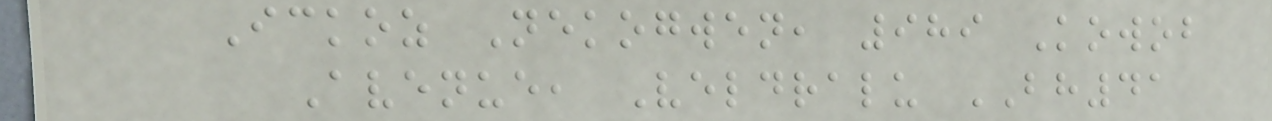Ickoz Nekogwen, 989 Kowob
Avenue, Veldralu BH41
